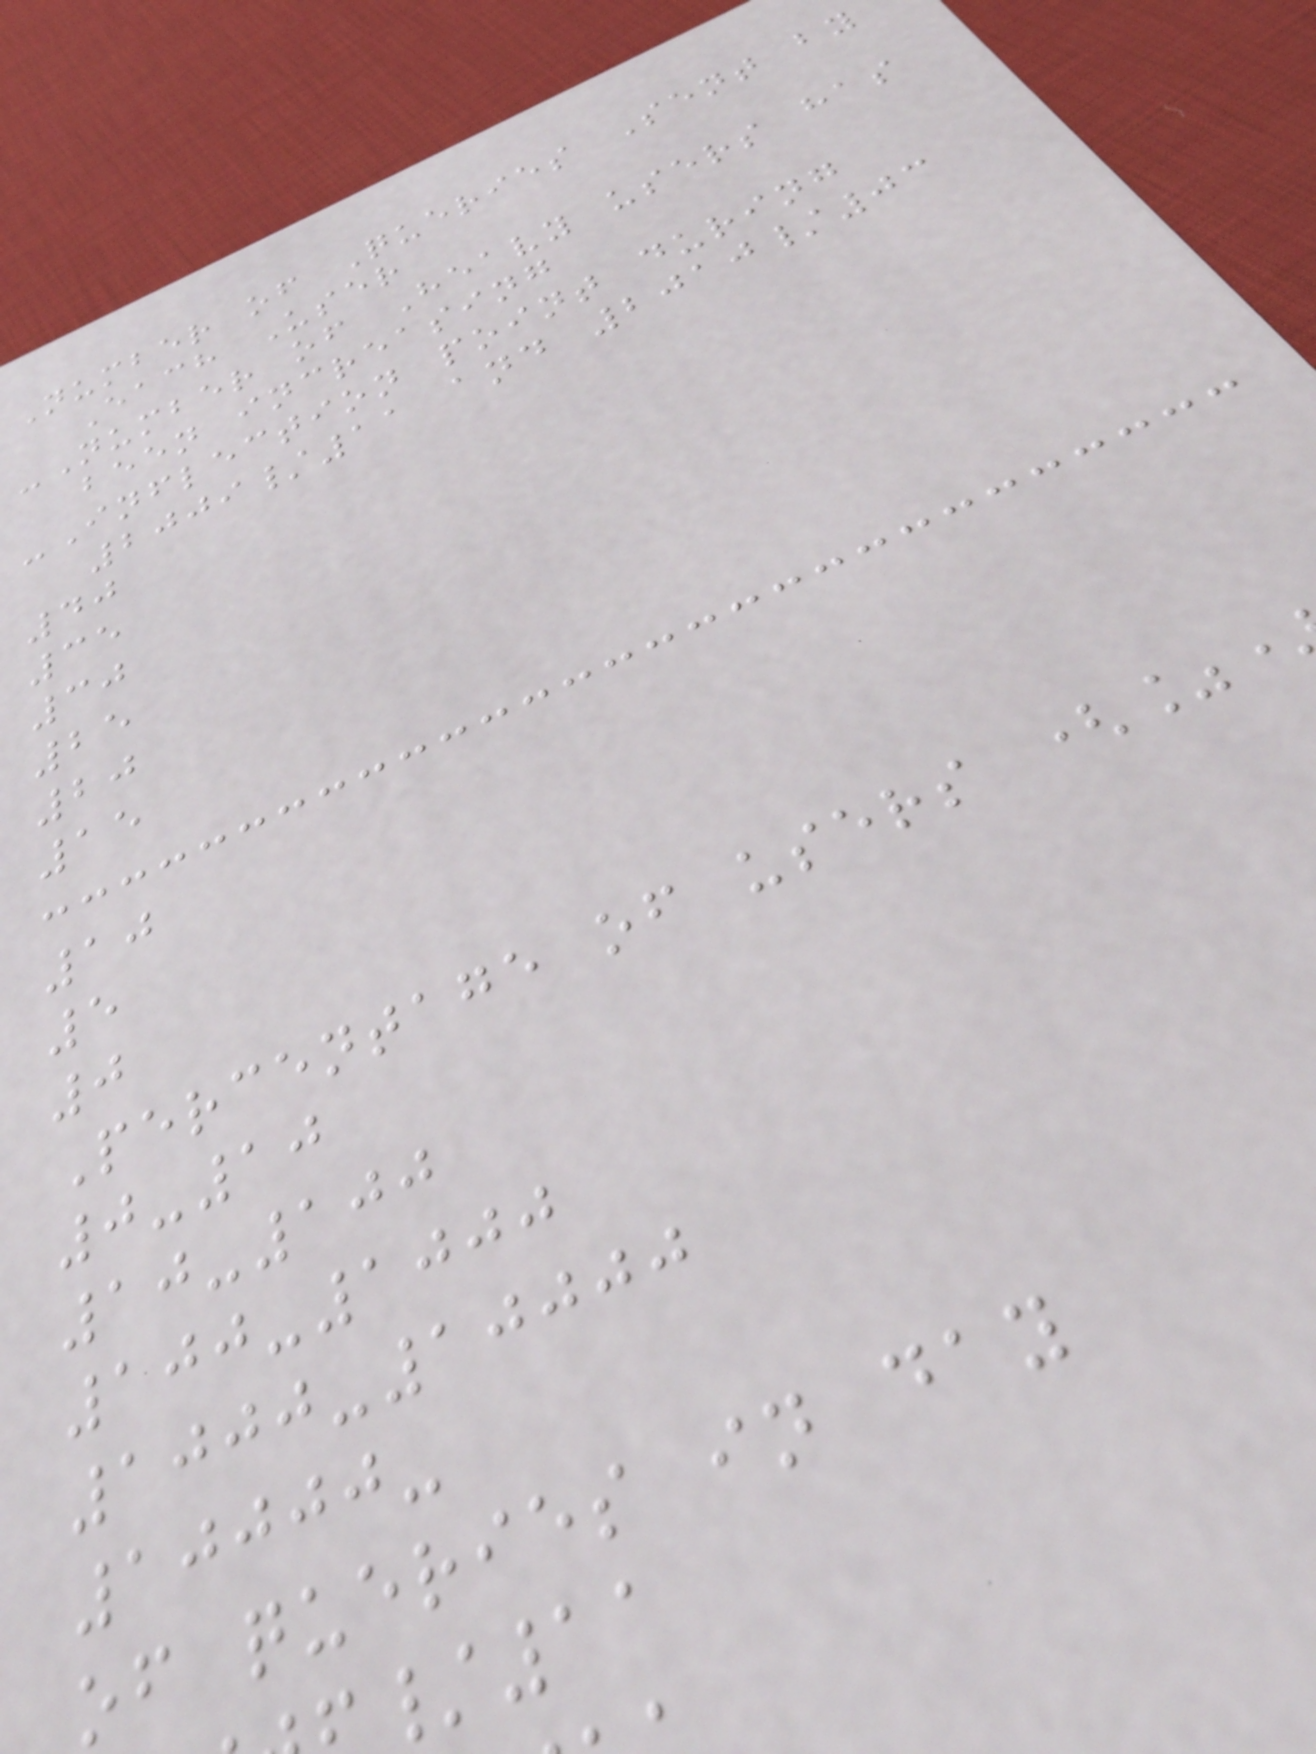Number of Queries Sent by
Each User
-Number of Heavy users has
been increasing
-Inflection point during
2009/11 and 2010/03
40
35
30
25
20
15
10
5
0
Percentage of users (%
0-10
10-100
100-1000
1000-10000
10000-
of queries in day
/11
